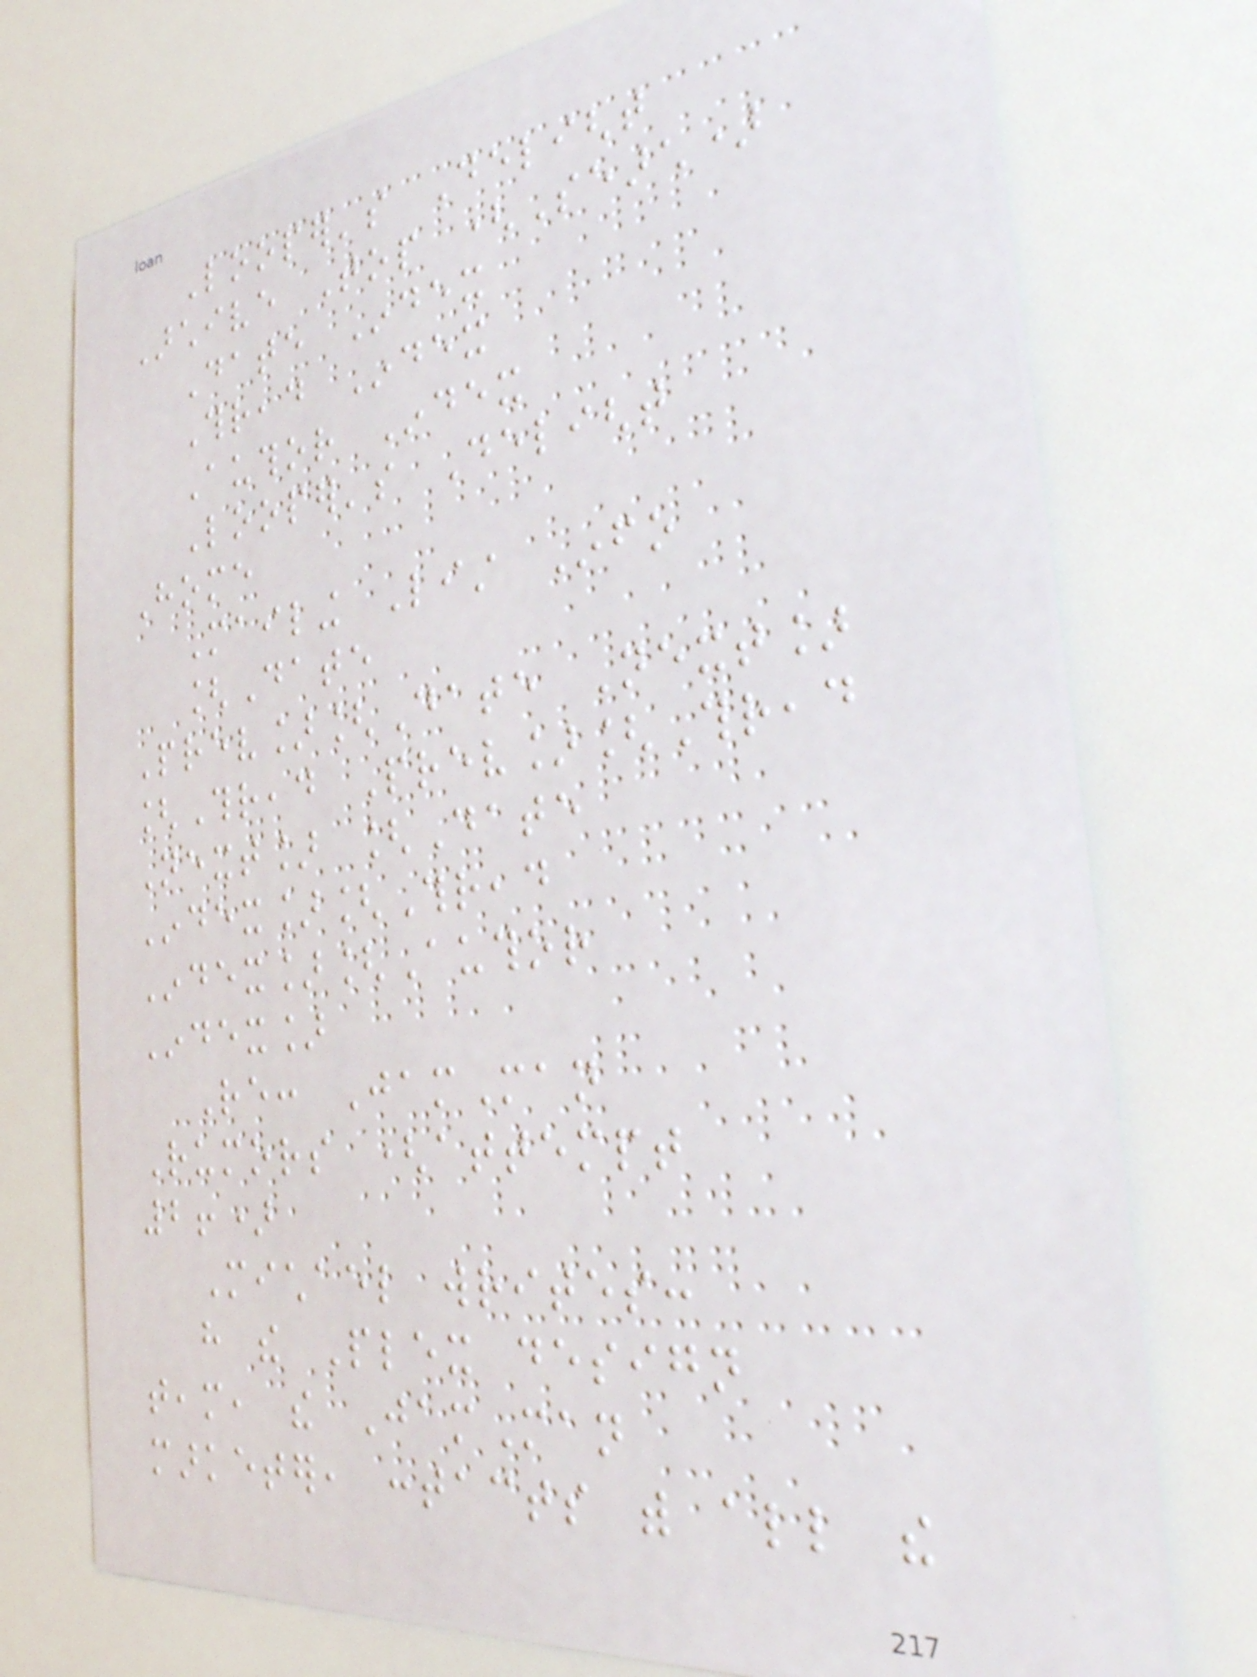Looper's Delight
Archive Top (Search)
Date Index
Thread Index
Author Index
Looper's Delight
Home
Mailing List Info
[Date
Prev][Date Next]
[Thread Prev][Thread
Next] [Date
Index][Thread
Index][Author
Index]
Re: JamMan
Rumors (attempt
2!)
Michael writes:
have the Plex design
team, the JamMan
marketer, contacts with all the
